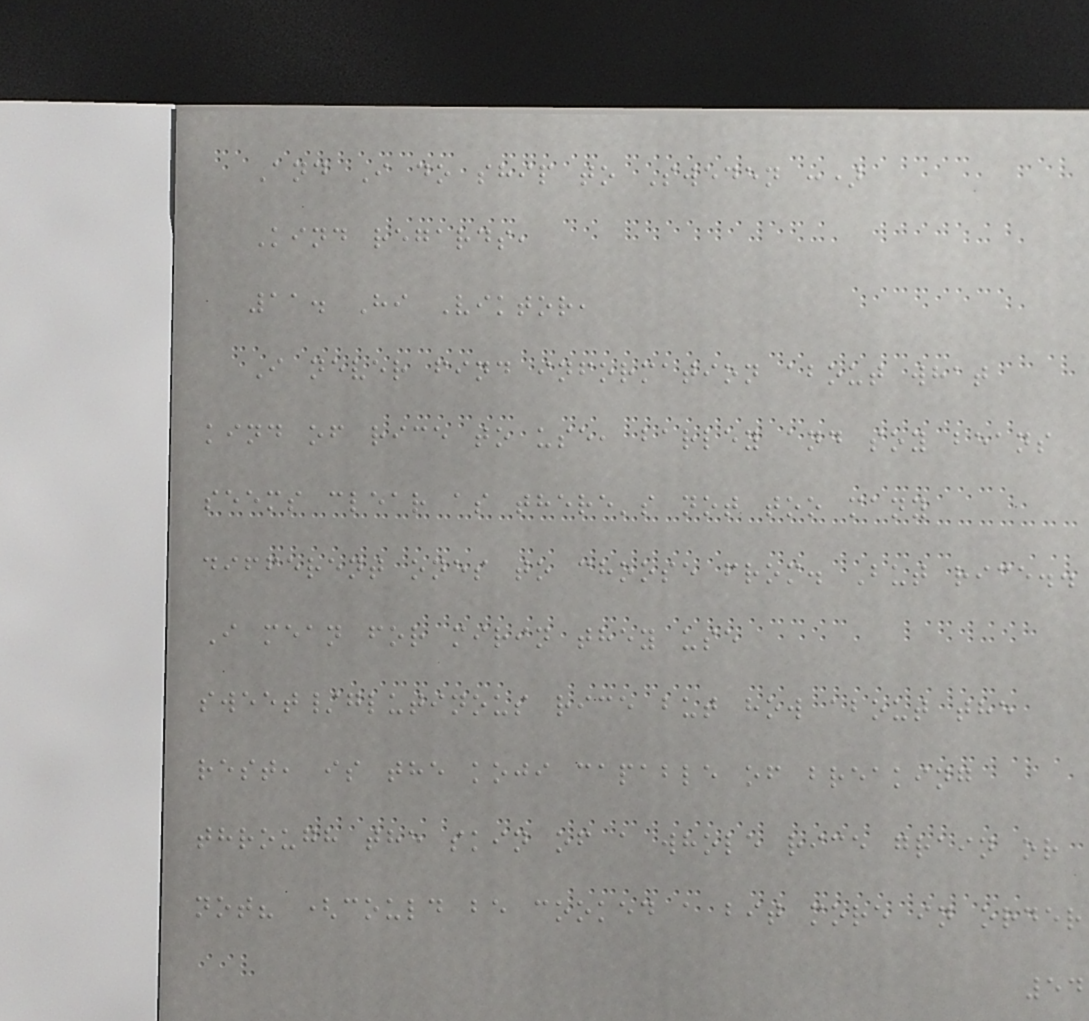And I do ship to Sweden :)
Kind regards,
11. Hi Viktor,
I never find information about what
kind of rice to use, barley and soy beans
seems clear as there's not too many
different ones to choose from. But rice..
I mean for mirin they use
sweet/glutinous rice but how about the
rest, is the koji capable of breaking
through the skin of a whole rice grain or
not? (could be cooked a bit more in order
54
